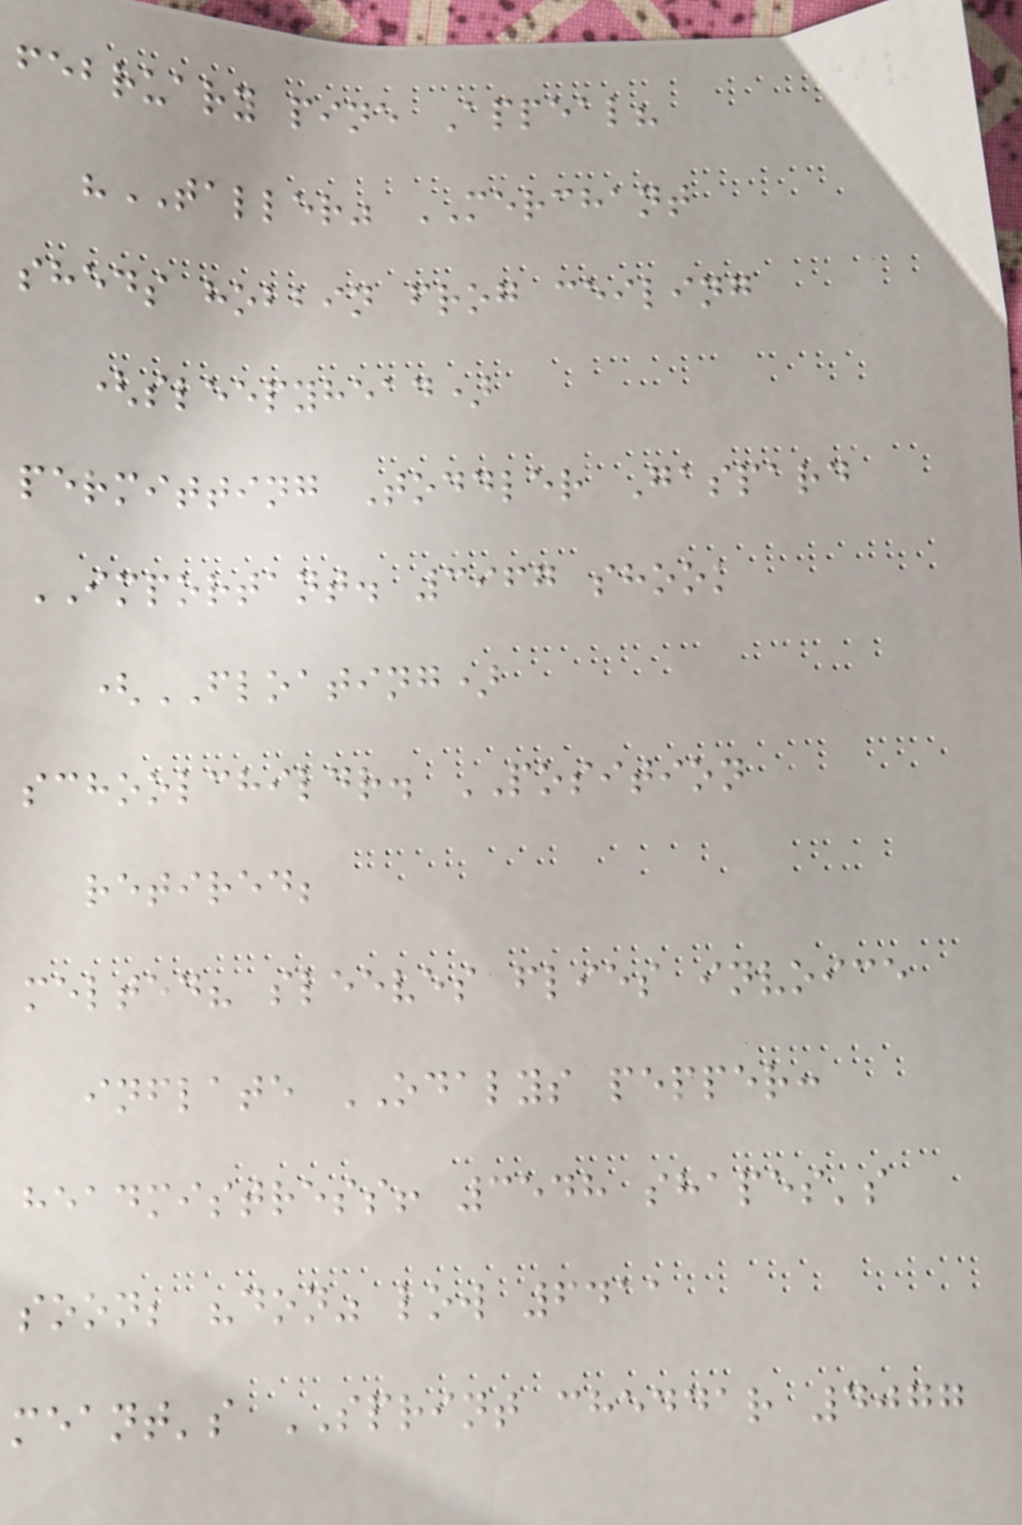february pine Appeal?
"TALLER" MERCHANT
sheds hobbin frog ceiling
(sleepyhead)
permitting Toddler Gaspard
IMPORTANT. 3967 shook
(FLOATING)
schoolchildr. POSITION
retired;
melted? sleeves flies invoice
inflate ODALYS pepper:
headmistress! 3548 shapes's
soon; "don" low 6411
meant's SPRINT cheddar 4077
